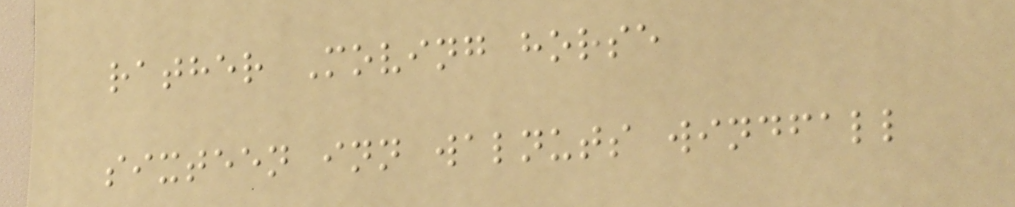rather Moving horse
sixteen inn walnuts windfall
